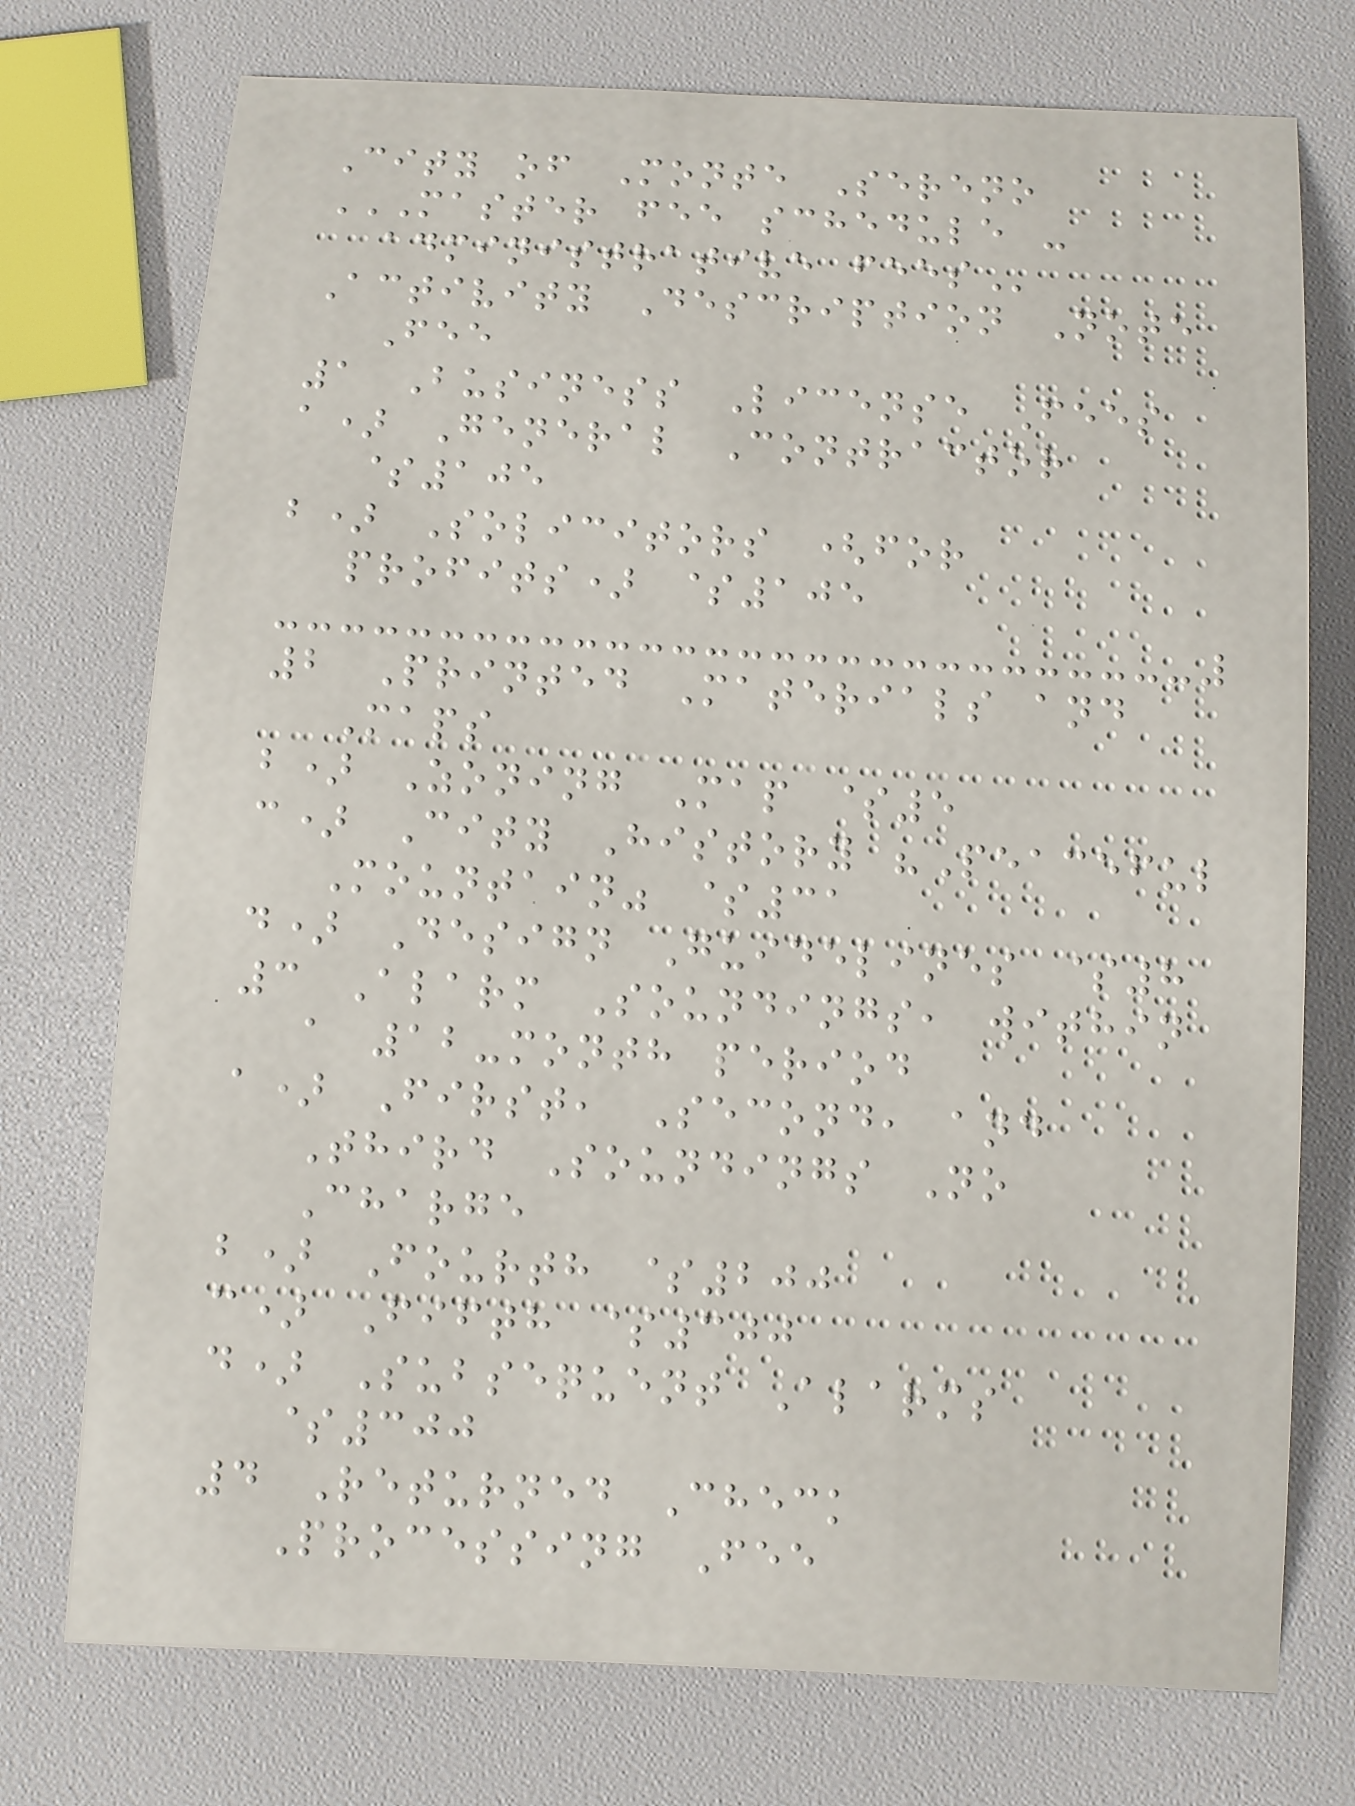City of Monte Sereno
MASTER FEE SCHEDULE -
ADMINISTRATIVE FEES
Activity Description Note
Fee
1 Business License Fees
a) General Contractor
$105
b) Solicitors (for
profits) $105
2 Printed Materials and
Maps
b) Zoning Map $5
c) City History "Peaceful
Mountain" $31
d) Design Guidelines $8
3 Alarm Soundings, within
a 12-month period
a) First, Second, and
Third Soundings No
Charge
b) Fourth $200
c) Fifth $300
d) Subsequent Alarms
$300
4 Returned Check
Processing Fee
